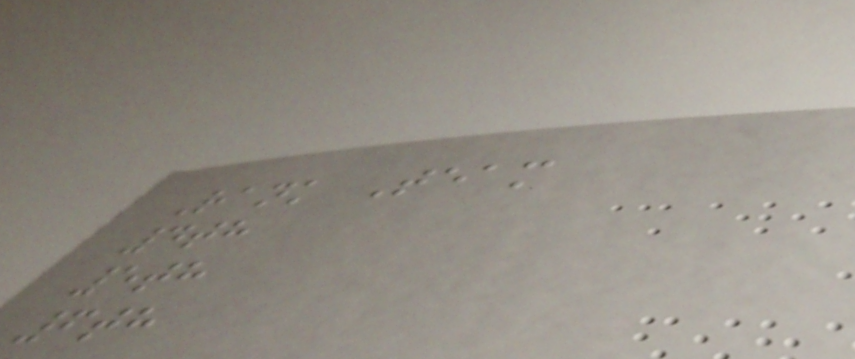Rank Team
4th
5th
6th
